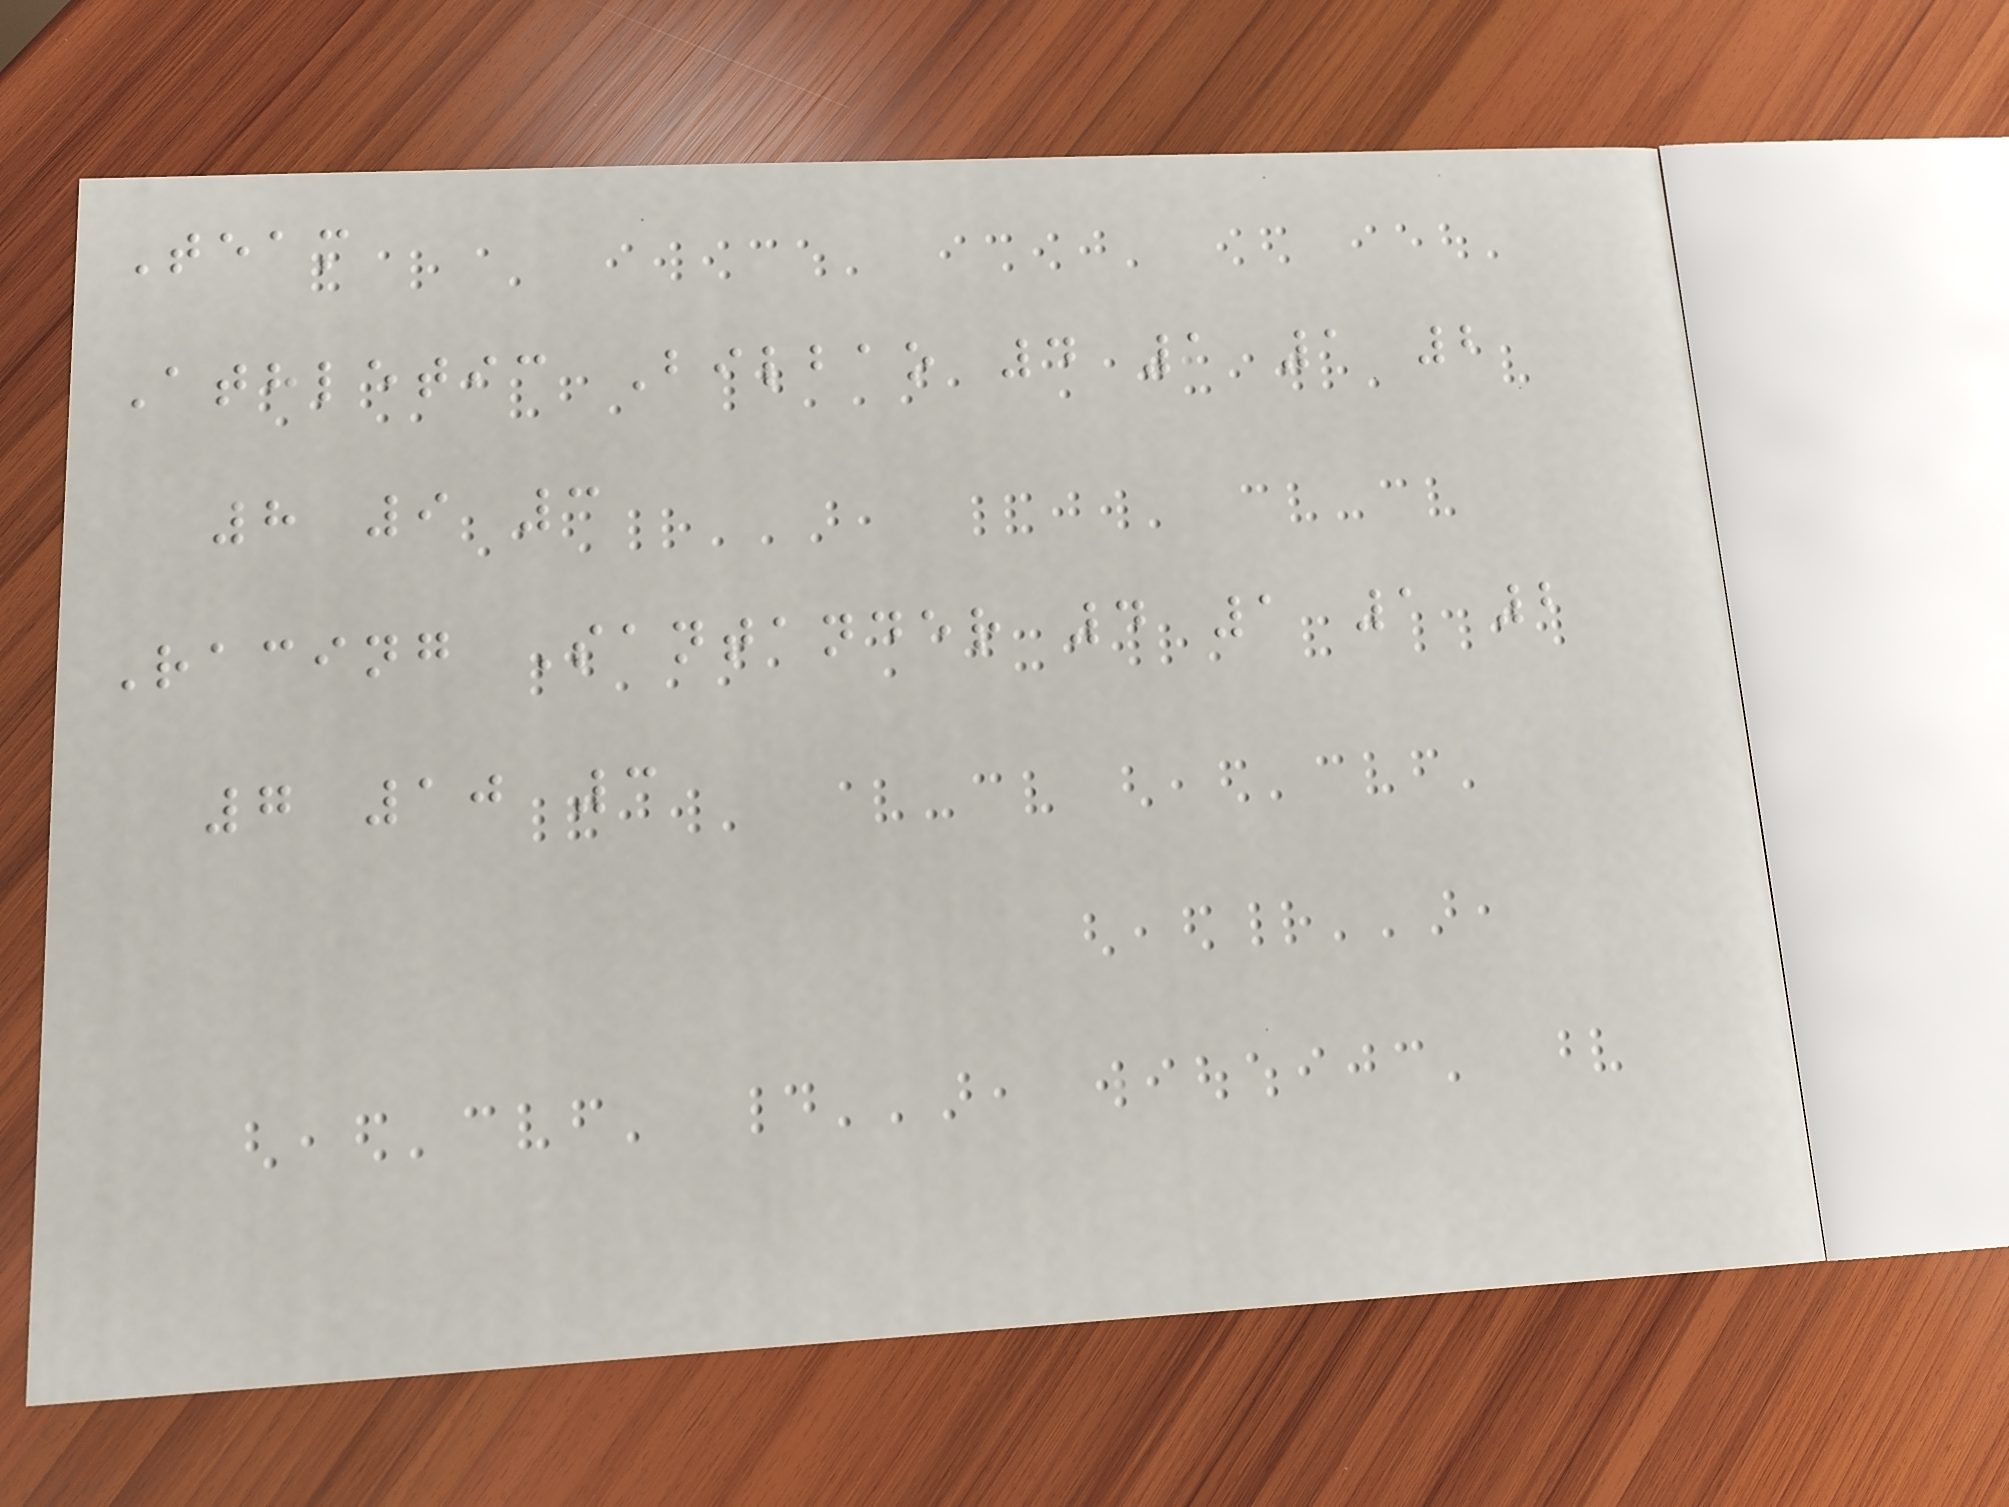Team
Athletic Bilbao 4 1 1 2
8 9 3
Racing Santander 4 1 1 2
7 10 3
